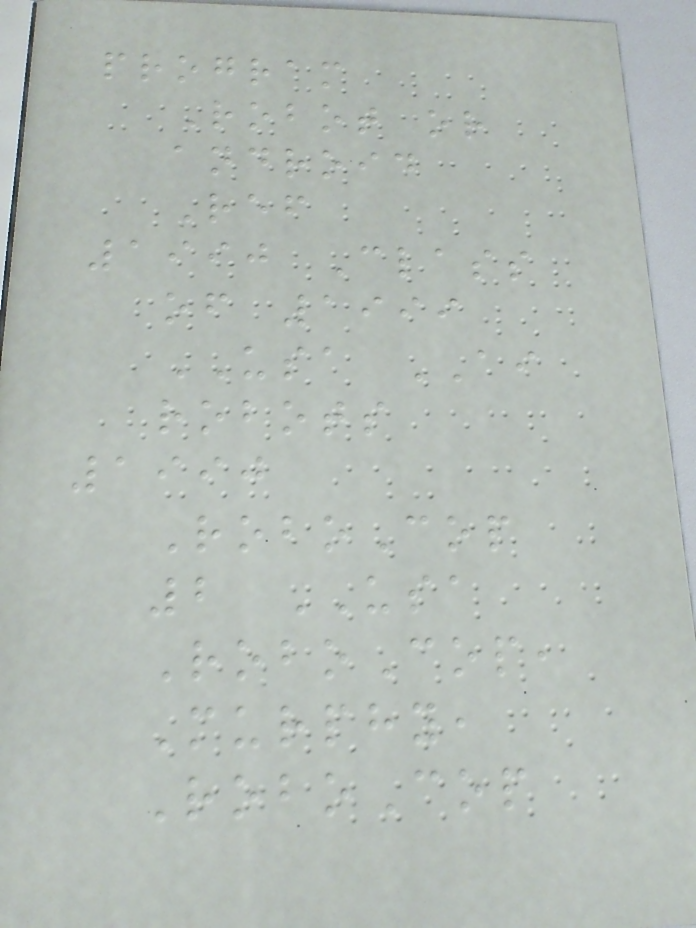program
Robot or
android
Ref
1990 Class
of 1999
USA AI
robots
1990
RoboCop
2 USA
RoboCop,
Murphy,
RoboCop
